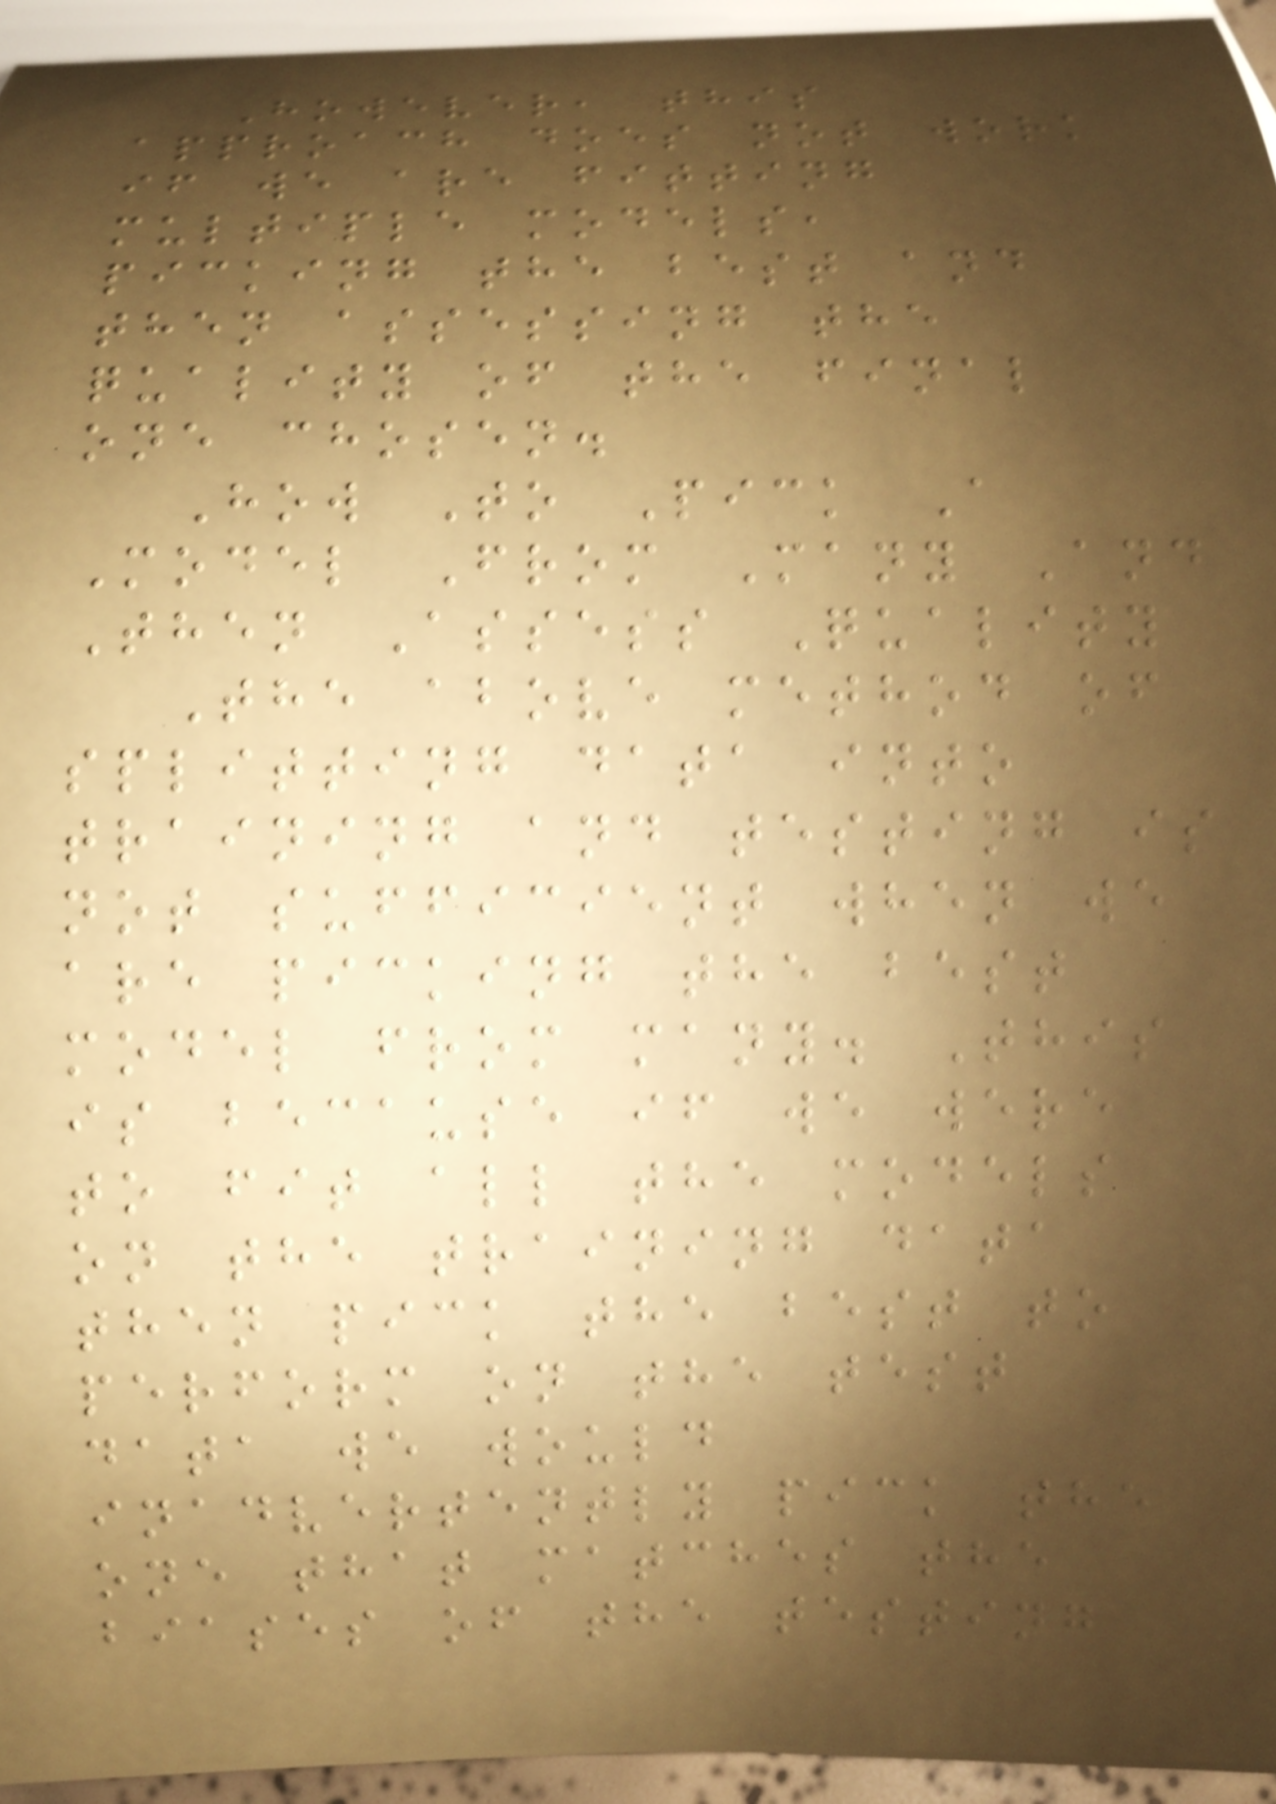However, this
approach does not work
if we are fitting
multiple models,
picking the best and
then assessing the
quality of the final
one chosen.
How To Pick A
Model From Many And
Then Assess Quality
The above method of
splitting data into
training and testing is
not sufficient when we
are picking the best
model from many. This
is because if we were
to fit all the models
on the training data
then pick the best to
perform on the test
data we would
inadvertently pick the
one that matches the
biases of the testing
